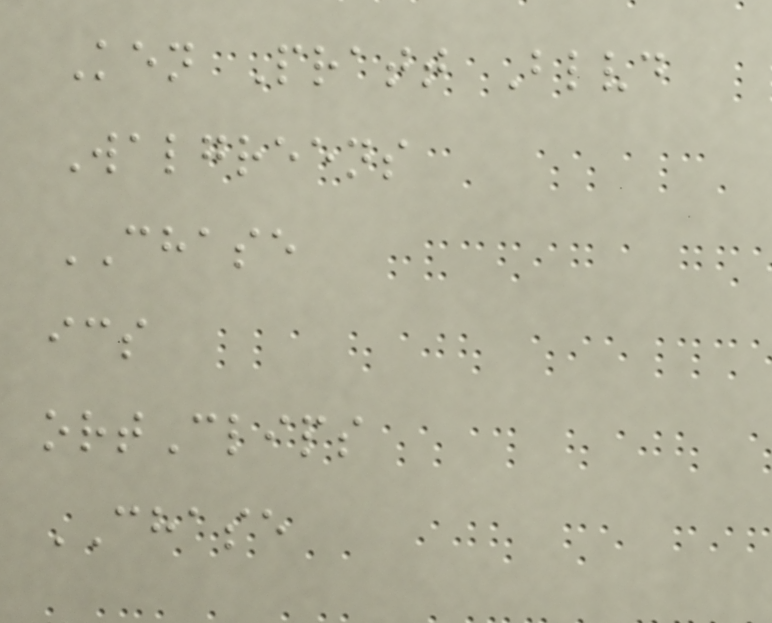Ken Pratt Blvd
Walgreens
CHASE
ics
ortClips
CHASE
